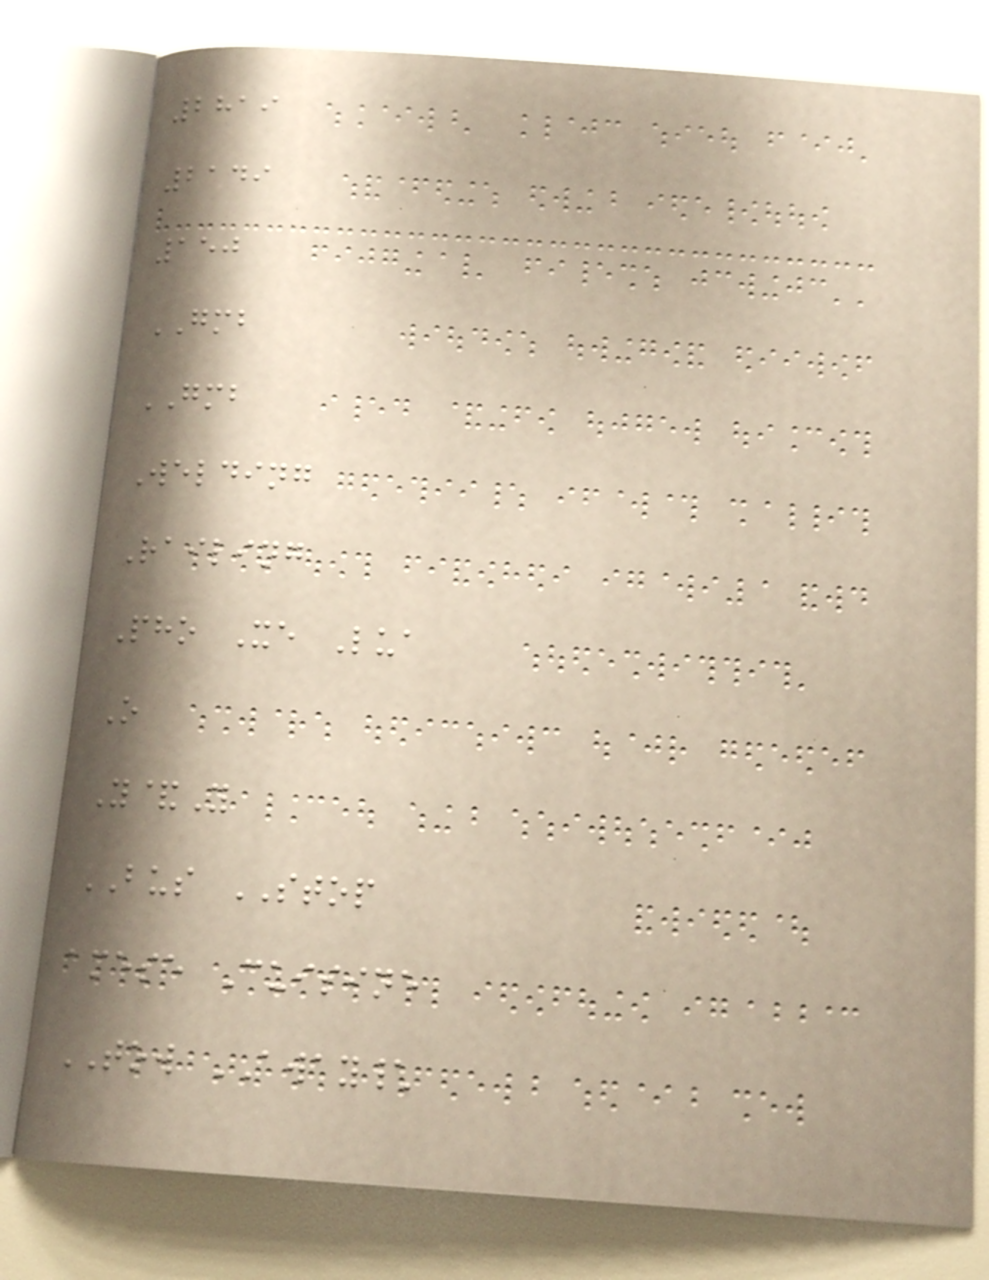2819
2149
150
GMB
GMB
Welding
Railing
Pho Xe Lua
O
Y&Y
BUS STOP
amese Cuisine
TOW AWAY\
